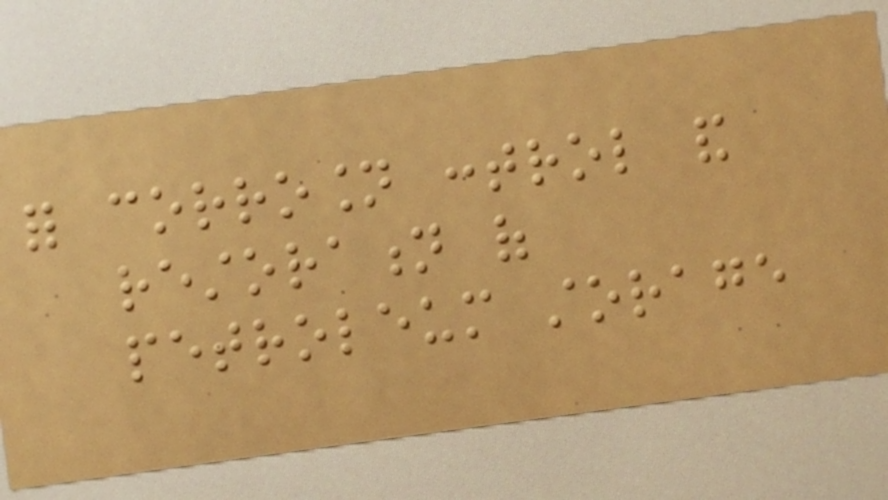for corrosion control and
restoration of
petroleum storage
